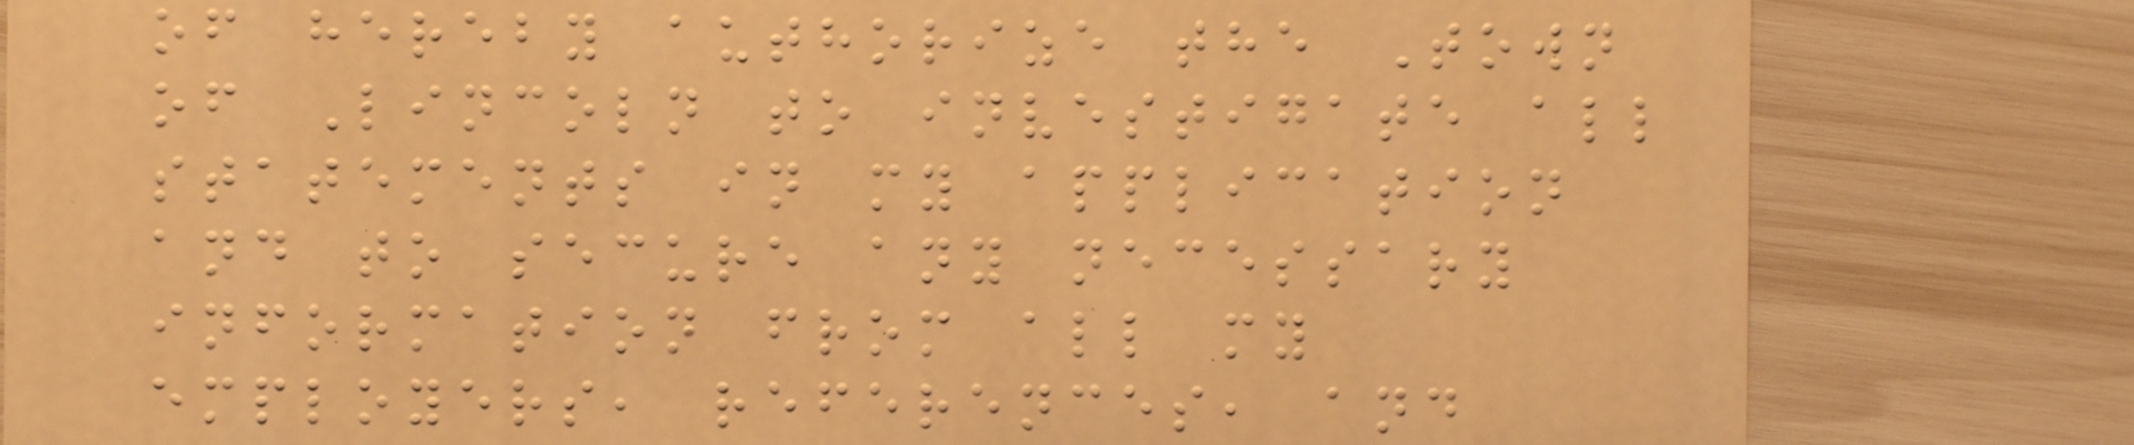of hereby authorize the Town
of Lincoln to investigate all
statements in my application
and to secure any necessary
information from all my
employers, references, and
